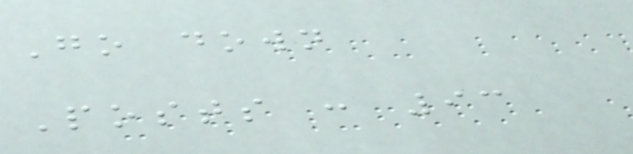Go down
Posts : 93
